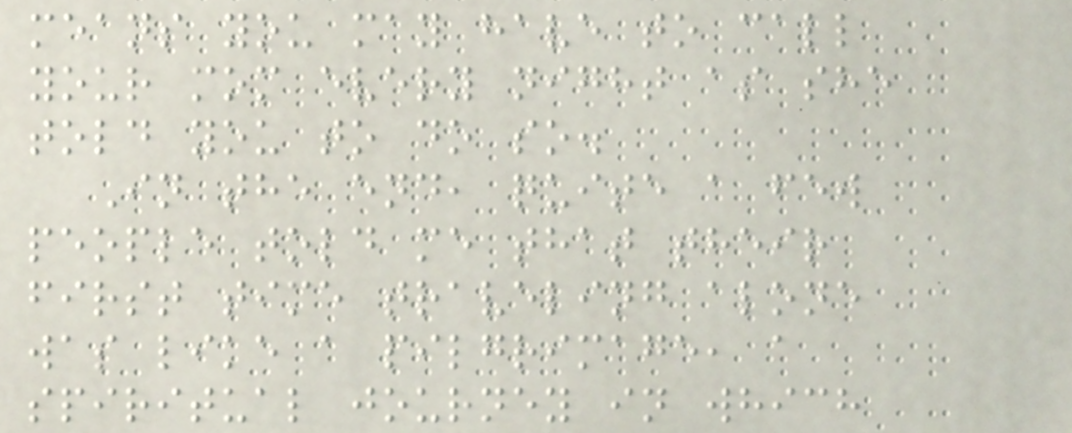means you may have to call
your mom every night as she
told you to do so.
In the end, quite a few
people told me that their
first time traveling alone
was like a pilgrimage, a
spiritual journey in which
